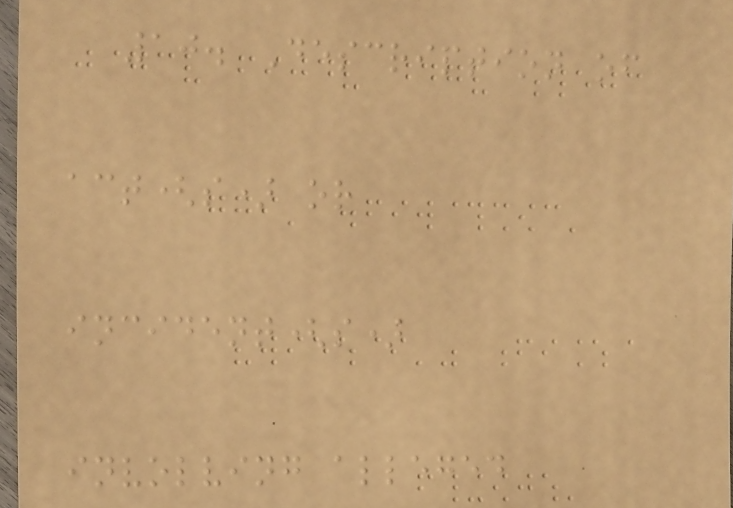10. Description of
act(s) or
incident(s)
involving alleged
